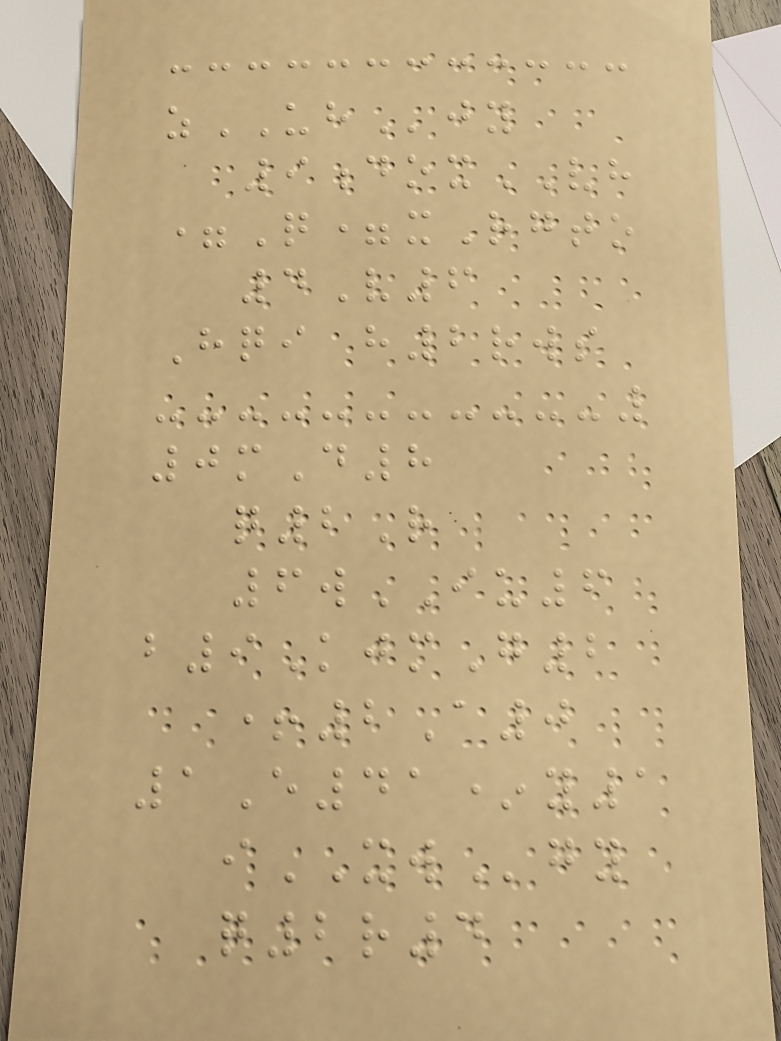zUHjy
9doxVH
=Q=xRgto
4V6
Hqi h2rws
0mD8
q2R
6wIU6
b9KjmG2
+2A0
1E41*y1
iXWgy
q2r4
